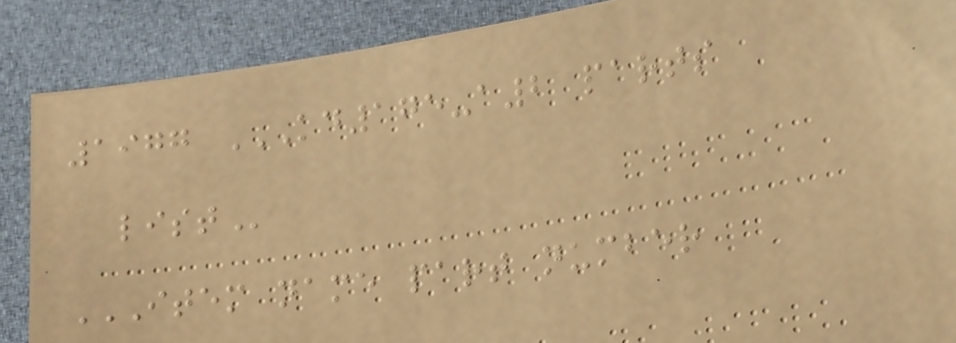1977 KD175-A2 PARTS
LIST
ITEM NAME PART NUMBER
